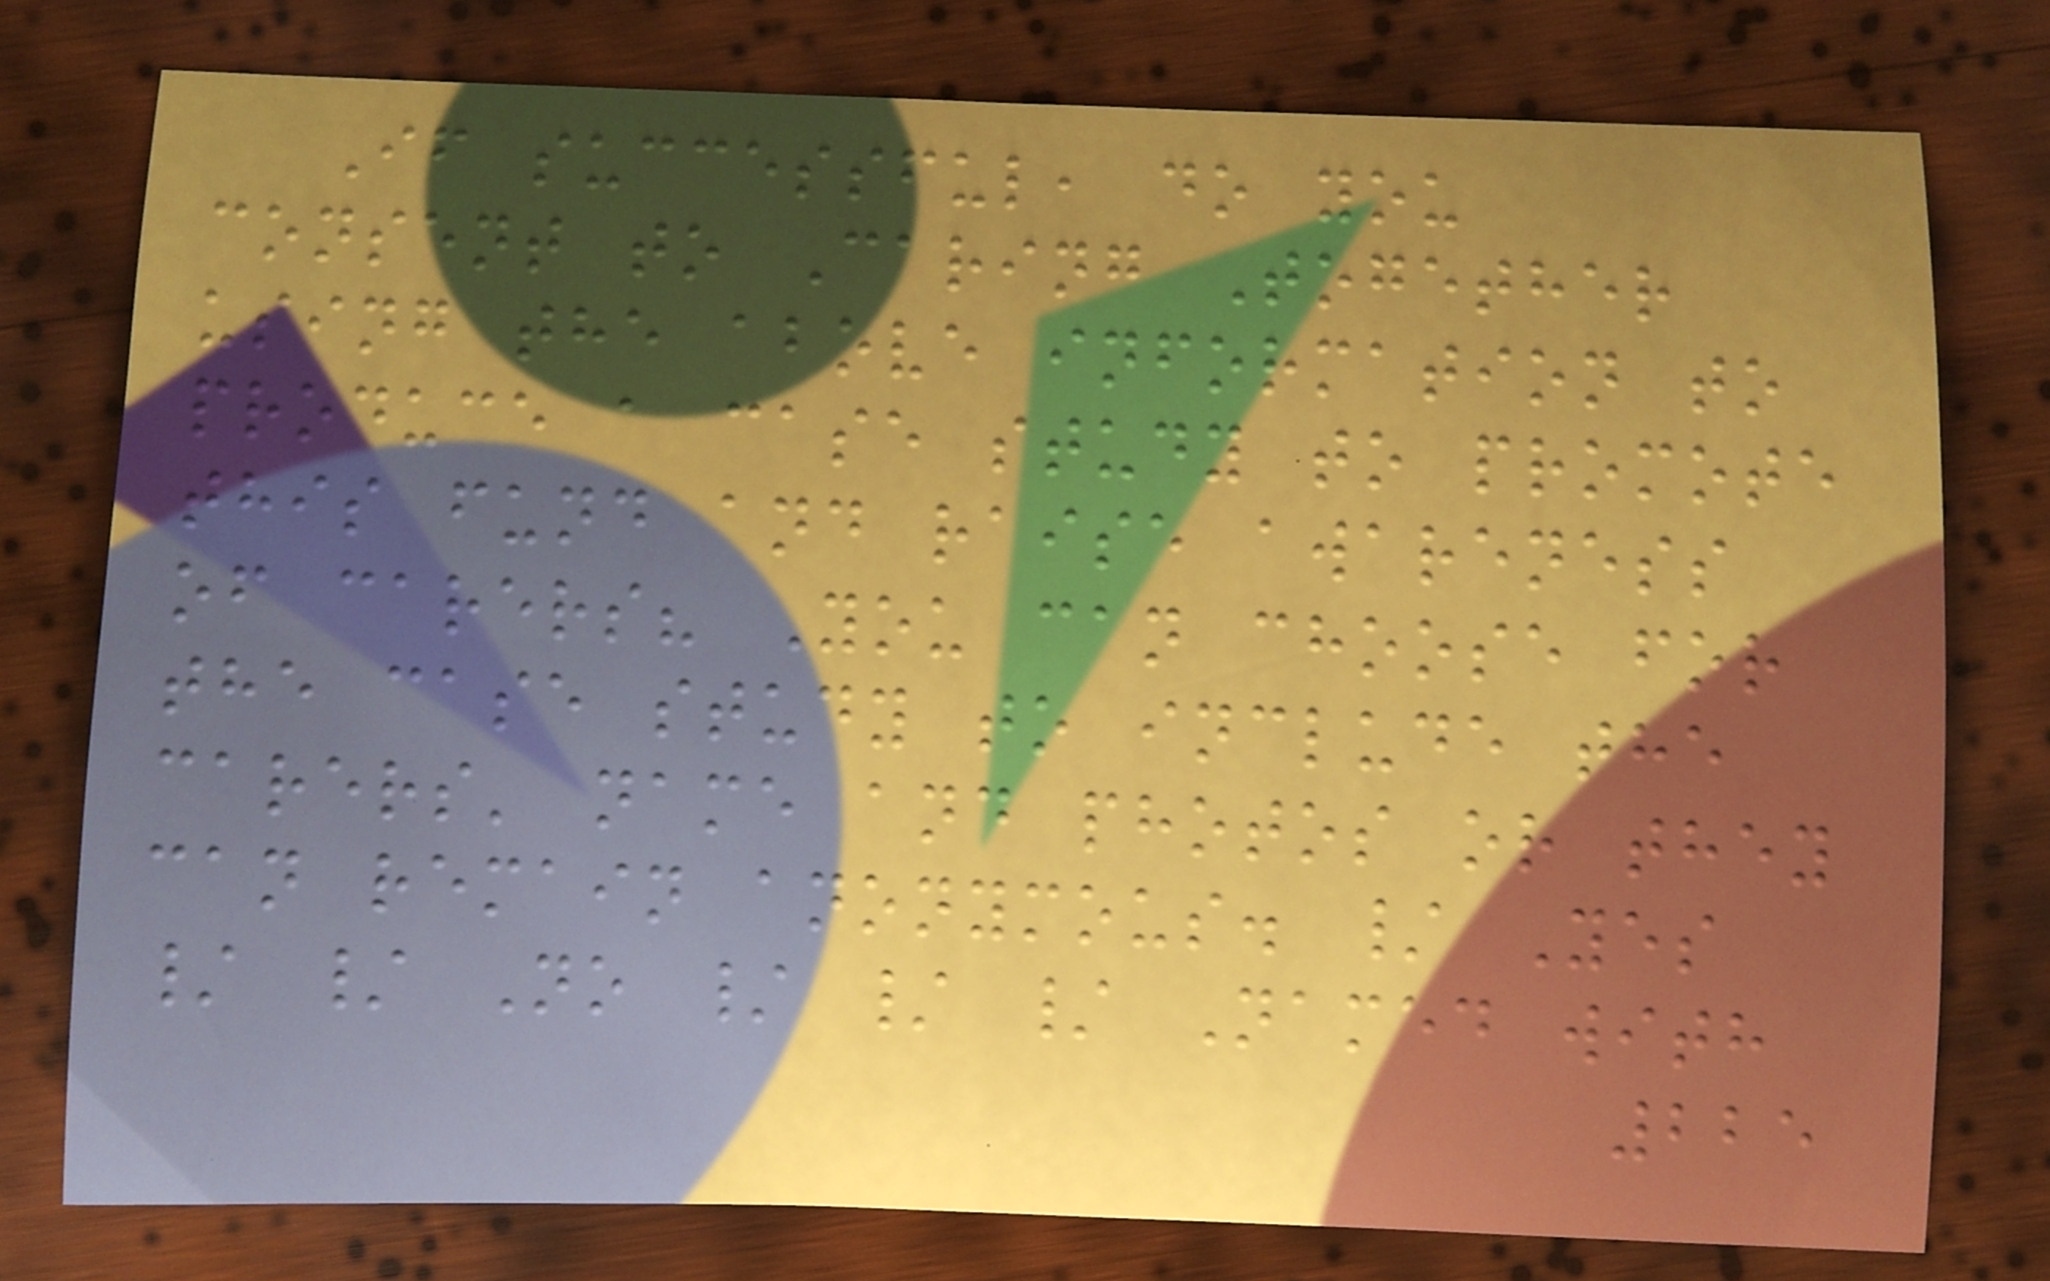If successful, do you
consent to Caring Together
using the above information to
produce a case study to promote
this fund and raise awareness
of carers? You can choose for
the case study to include the
carers' name and photos or they
can remain anonymous. / Yes
/ / No / / / Named with
225
